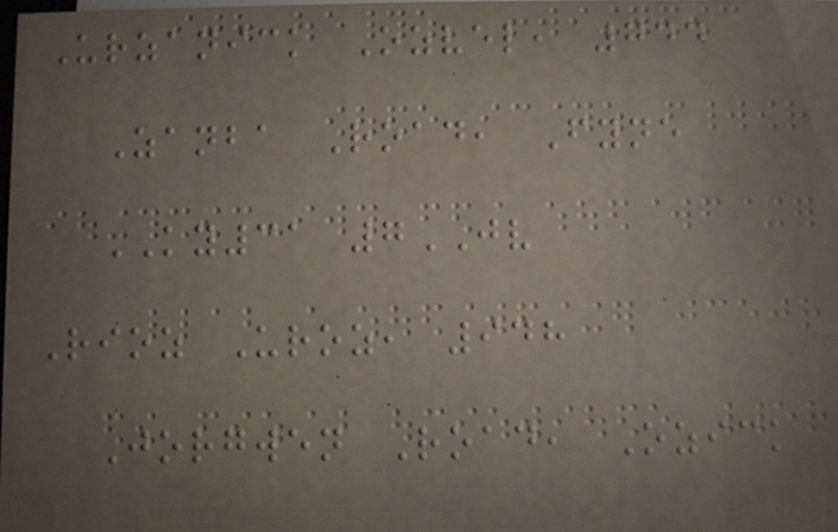Urzanick Ozvel, 744
Zanba Road, Fyne
KY31 7JV
Rioz Uroz, 948
Jorgwen Road, Ozick
